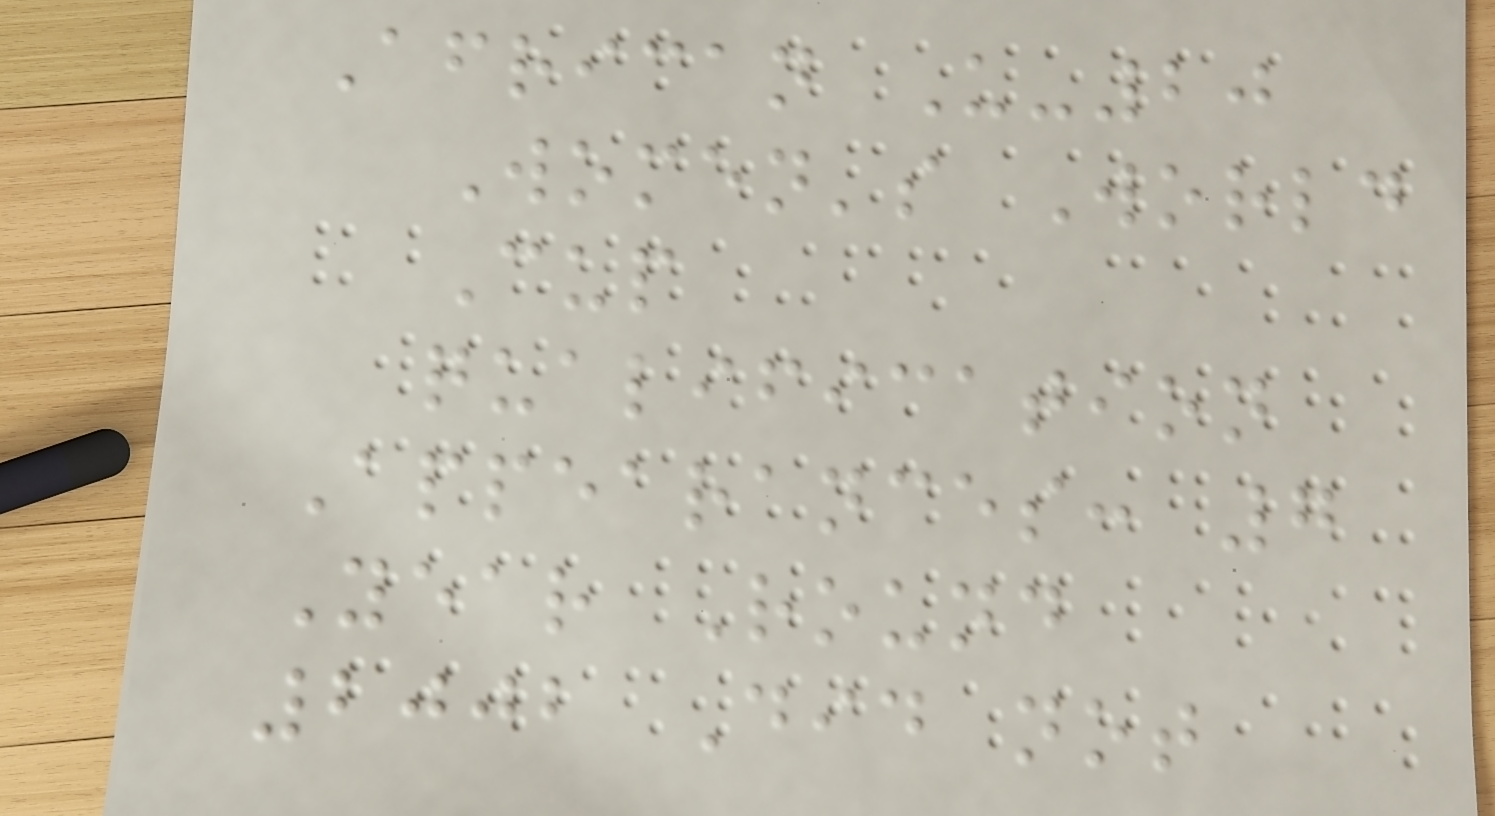African U-20
Women's World
Cup
qualification
Appearances: 7
Year Round
2002 Did not
